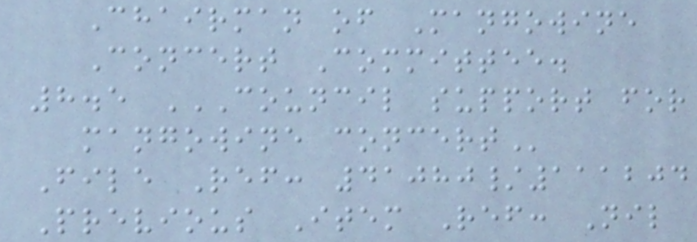Chairman of Mangowine
Concert Committee.
8.5 COUNCIL SUPPORT FOR
MANGOWINE CONCERT
File Ref: 41080/111204
Previous Item Ref: Nil
